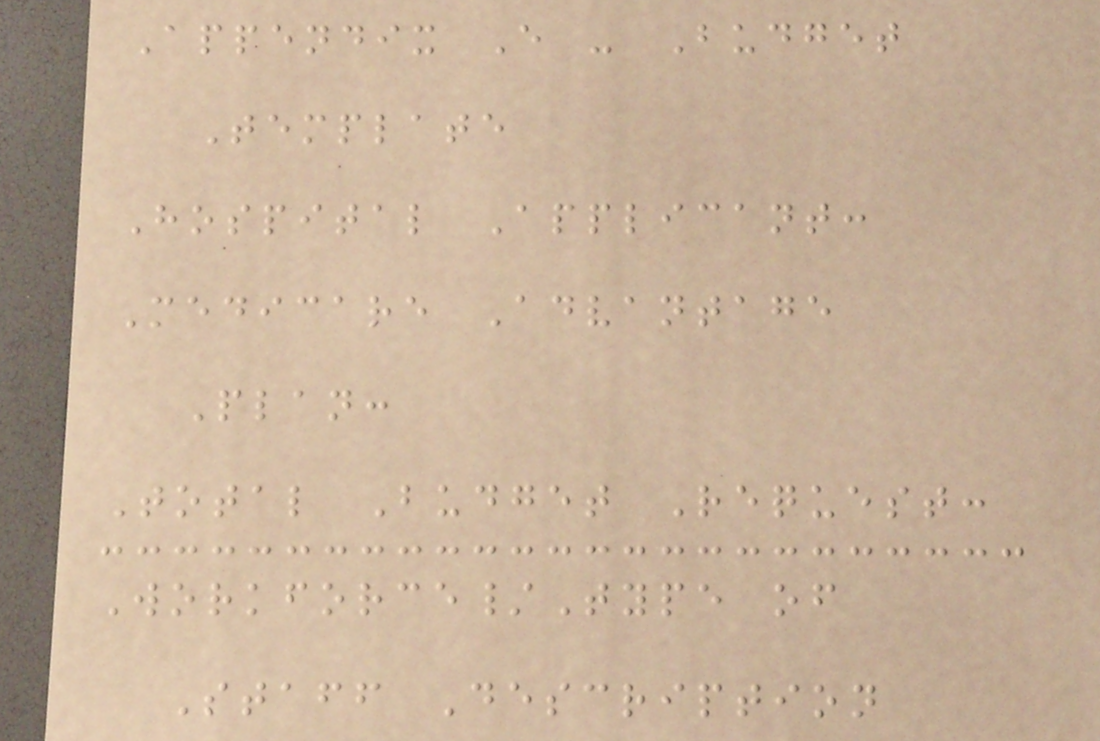Appendix E - Budget
Template
Hospital Applicant:
Medicare Advantage
Plan:
Total Budget Request:
Workforce/Type of
Staff Description
